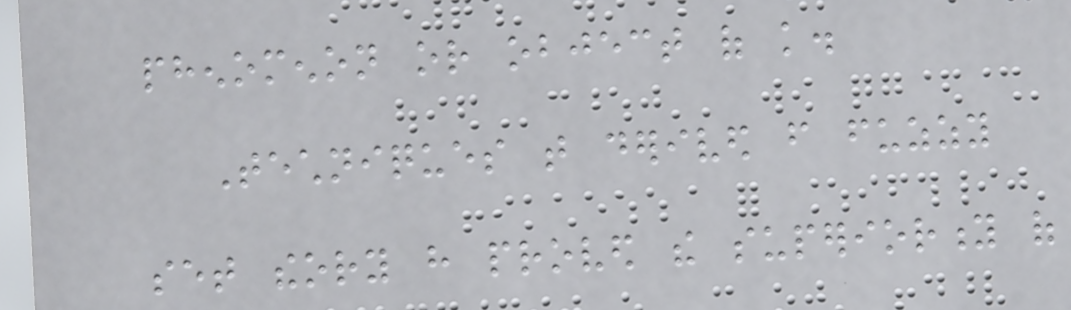phenomenon or object of knowledge.
Techniques that derived from fuzzy
set theory have proved the superiority of
